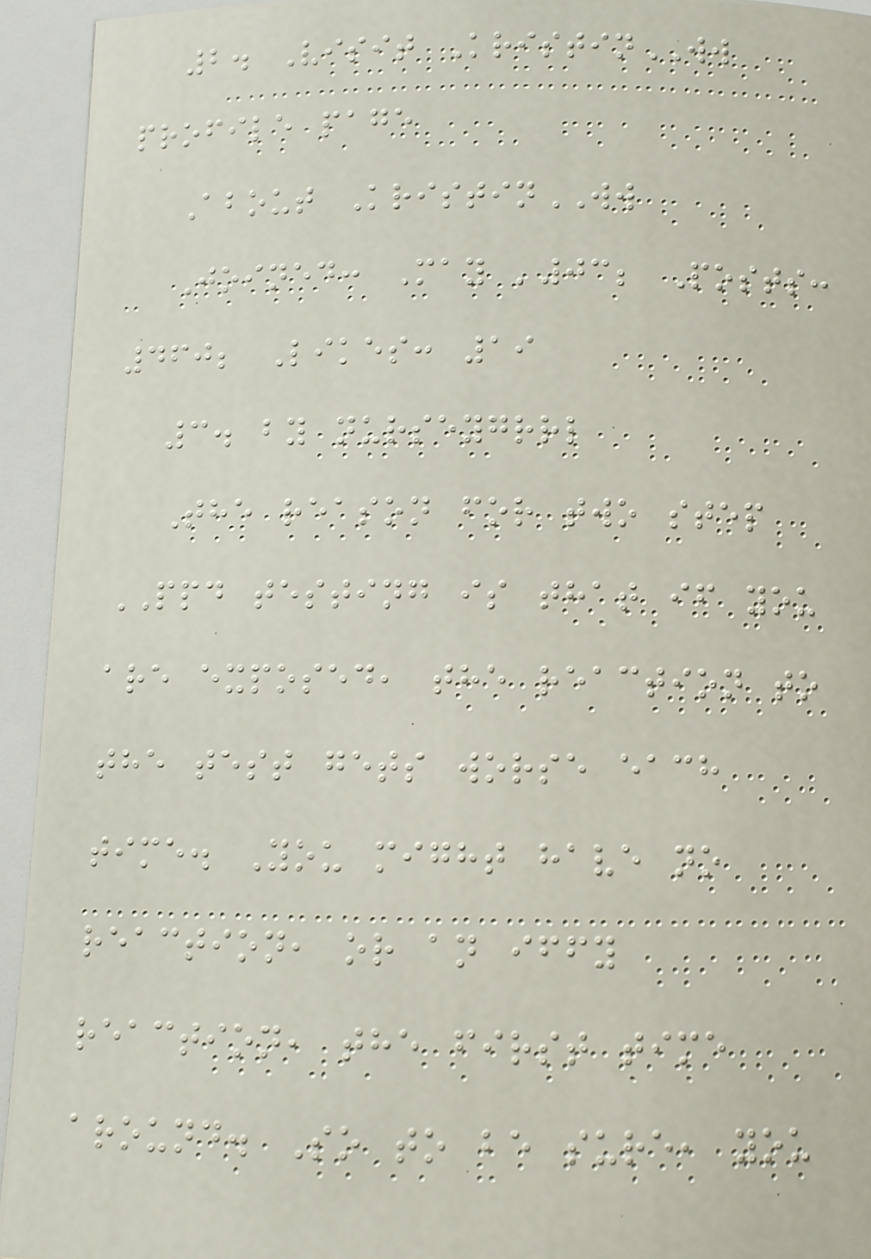2. Visit KristinWW
profile page
About KristinWW
Joined: May '03; Posts:
460; Likes: 19
3. by nurseygrrl
The reason for two step
PPD testing is that if you
are exposed, the reaction to
the test gets worse each
time. You might have no
reaction, or an iffy
reaction, the first time
around. So to be sure, you
